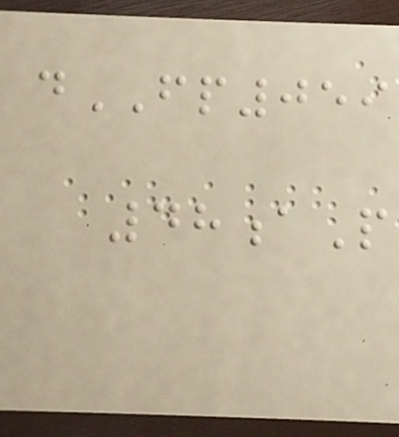dFP059
48aP
